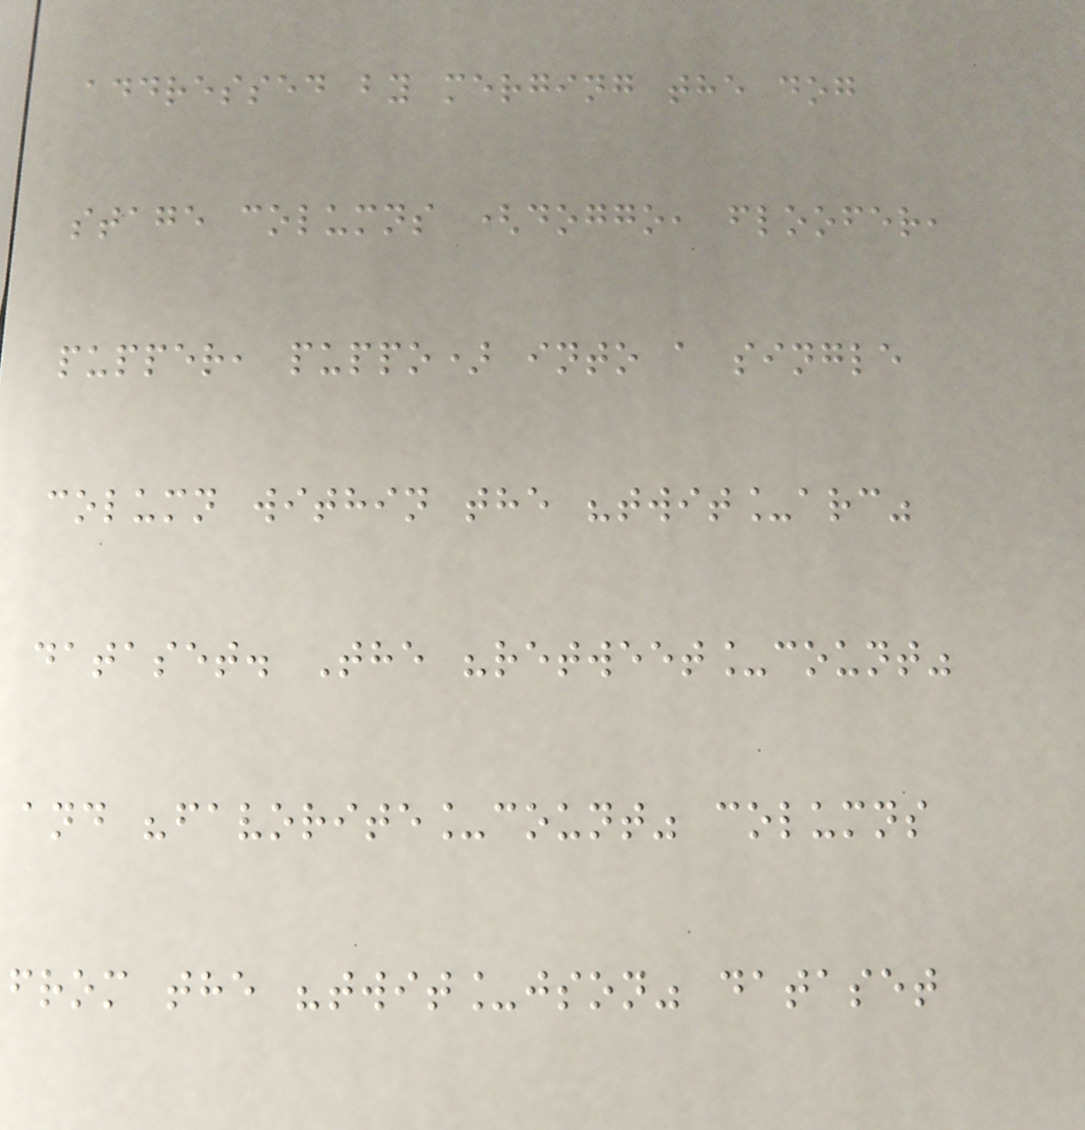addressed by merging the dog
stage columns (doggo, floofer,
pupper, puppo) into a single
column within the "twit_arc"
dataset. The "retweet_count"
and "favorite_count" columns
from the "twit_json" dataset
